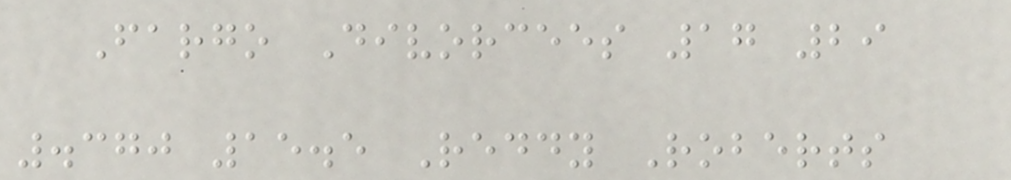Fargo Divorcees 17 29
.370 15.5 Reddy Roberts
